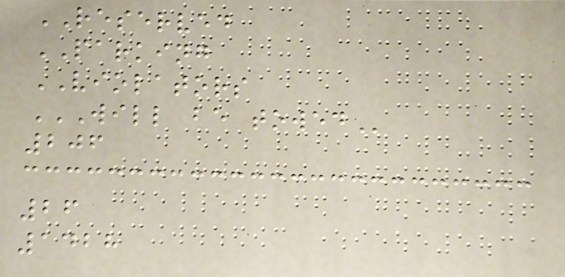RESERVED
PARKING
VIOLATORS
WILL BE TOWED
206
26
1428
